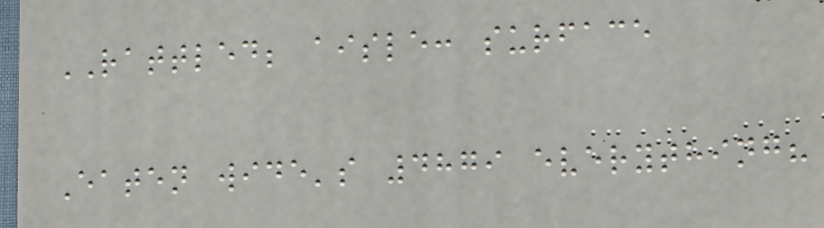RATTLED; aisle: surface
Eaten wide's 4879 everything?
